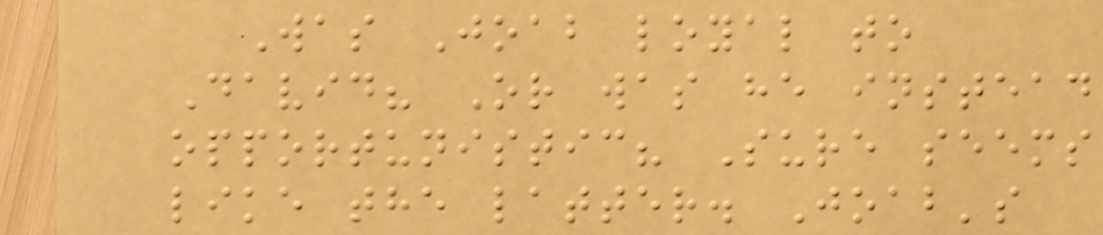Was Joab loyal to
David? Or was he instead
opportunistic? Sure seems
like the latter. Joab's
